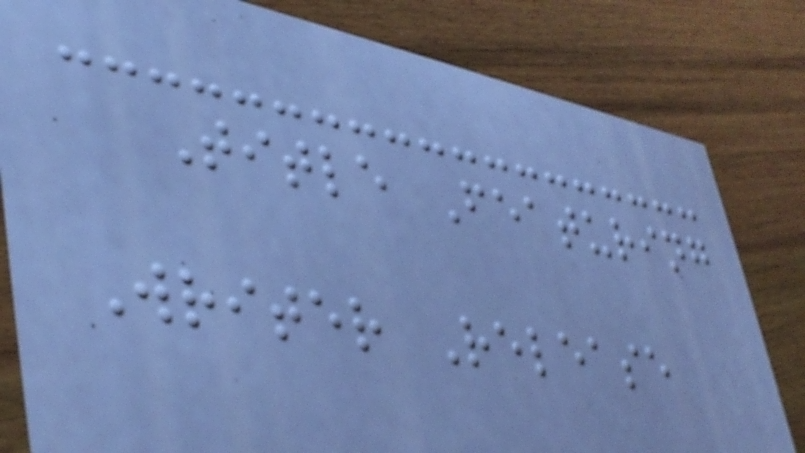Title Featuring
Writer Release
